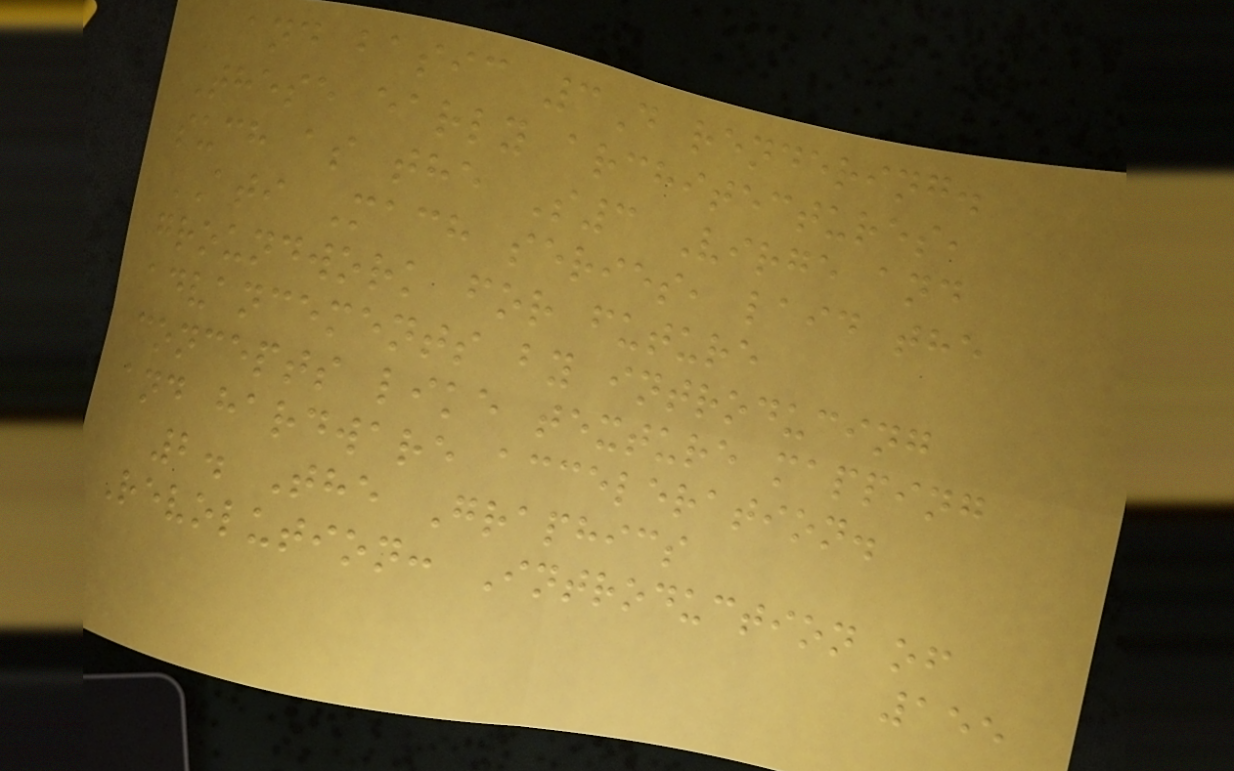and basic 3D rendering.
These early architectures,
such as the S3 Virge and
ATI Mach series, laid the
groundwork for future
advancements by introducing
concepts like texture mapping
and hardware acceleration.
2. The Graphics
Revolution: Introduction of
155
